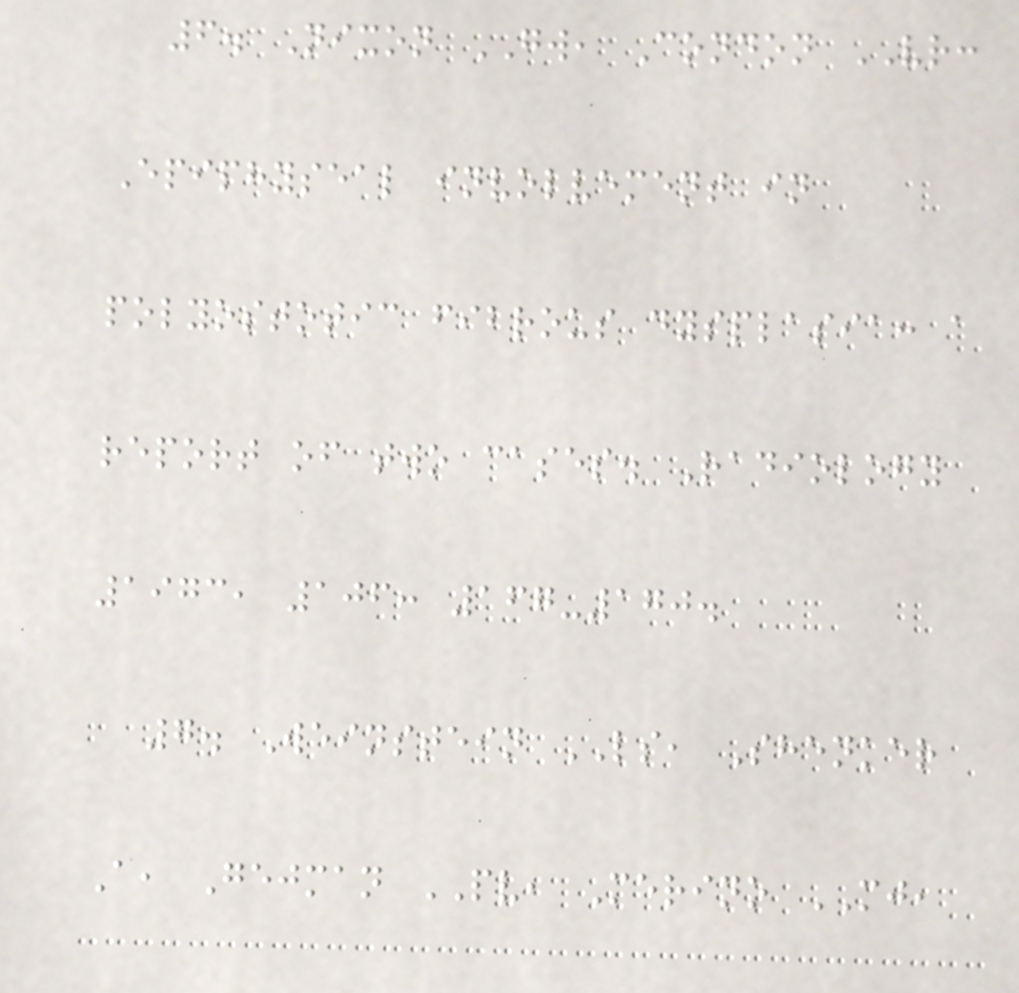6. Nixon GW, Condon VR:
Epiphyseal involvement in
polyostotic fibrous dysplasia: a
report of two cases. Radiology
1973, 106: 167-170.
7. Weinstein LS, Shenker
A, Gejman PV, Merino MJ,
